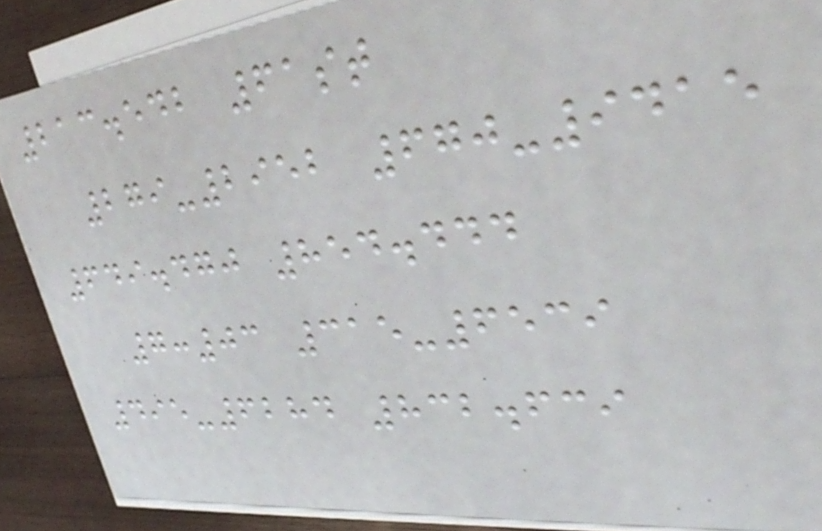213.542 61st
279-2952 670-9415
649.470 854.444
7:03 315-6539
495-6284 832.639
